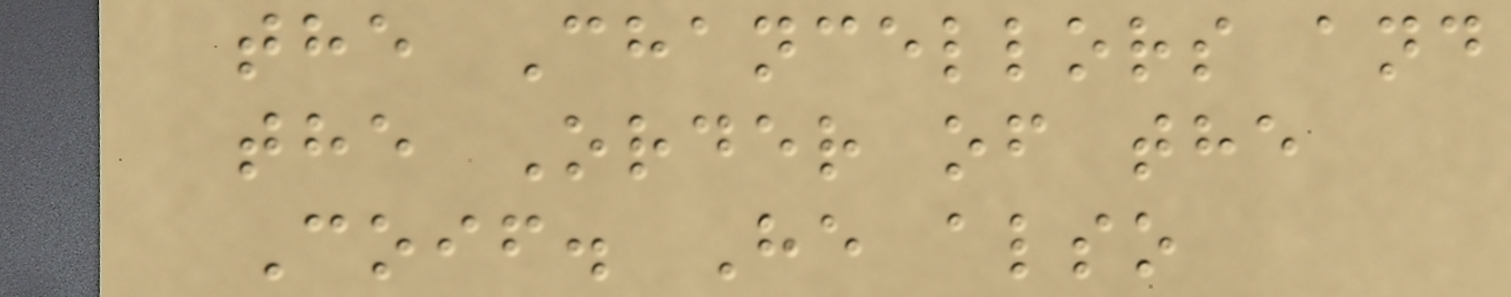the Chancellors and
the Order of the
Coif. He also
